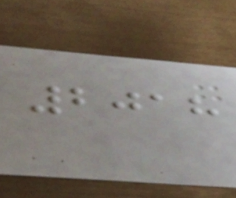2018
